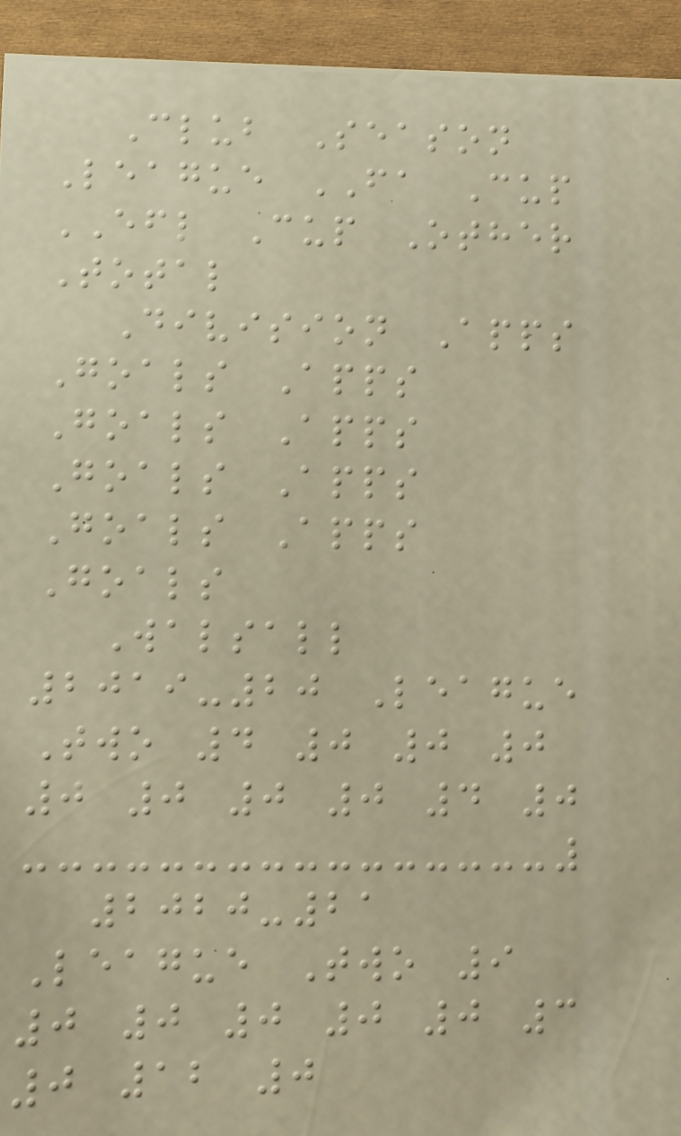Club Season
League FA Cup
EFL Cup Other
Total
Division Apps
Goals Apps
Goals Apps
Goals Apps
Goals Apps
Goals
Walsall
2019-20 League
Two 4 0 0 0
0 0 0 0 4 0
2020-21
League Two 9
0 0 0 0 0 3
0 12 0
